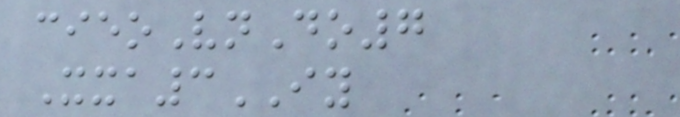cieoVnDo7
Xxa3IY
